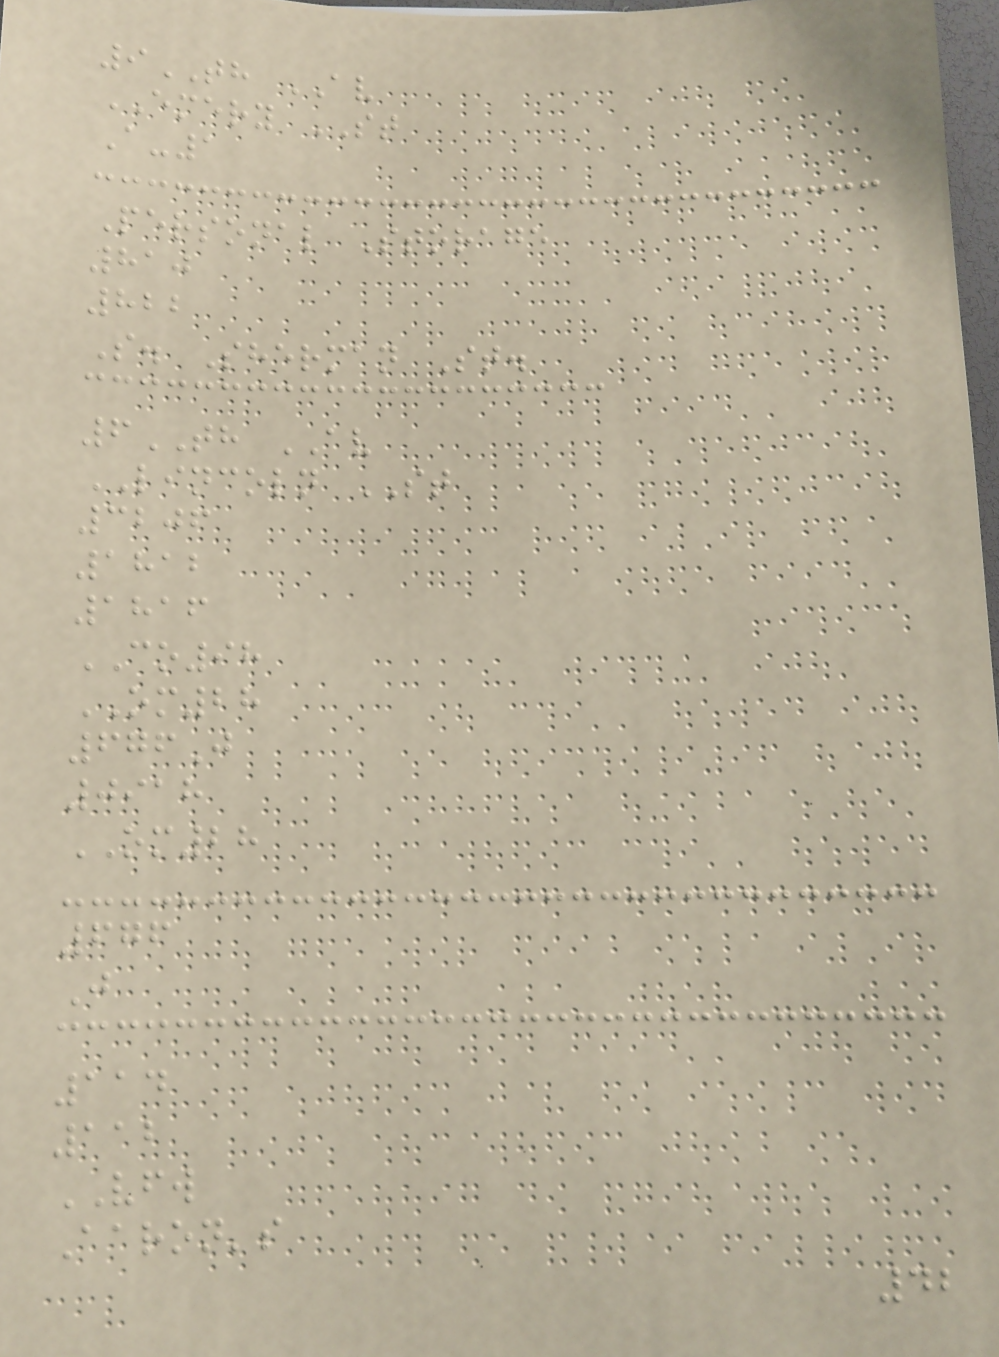9TH AV
EMERY ST
A-1
Personal Storage
810
822
S. Sherman St.
6TH AV
LINCOLN ST
3206
1812
1816
CO98
OM28
676J
0918
OM28
676
J
114
112
VFW
Aaron's
42
